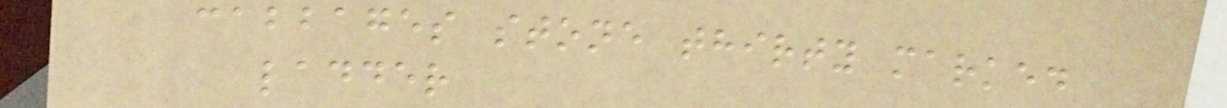cabbages stone thirty marked
ladder
